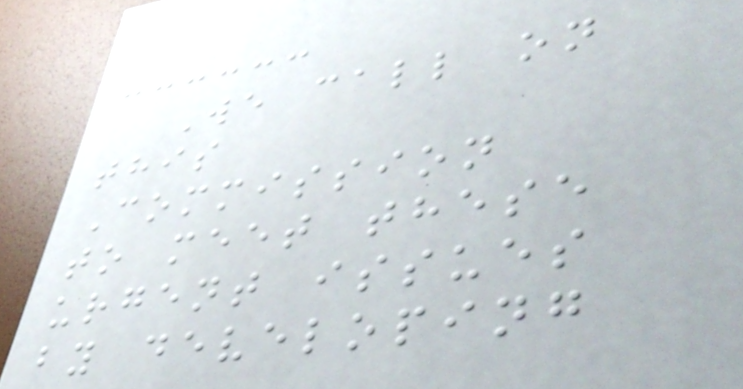We call on
this
Commission
to meet these
urgent issues
by developing
